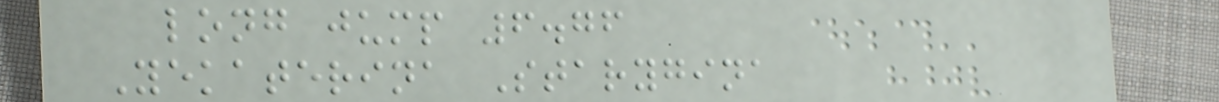long jump 6.76
Yekaterina Starygina
